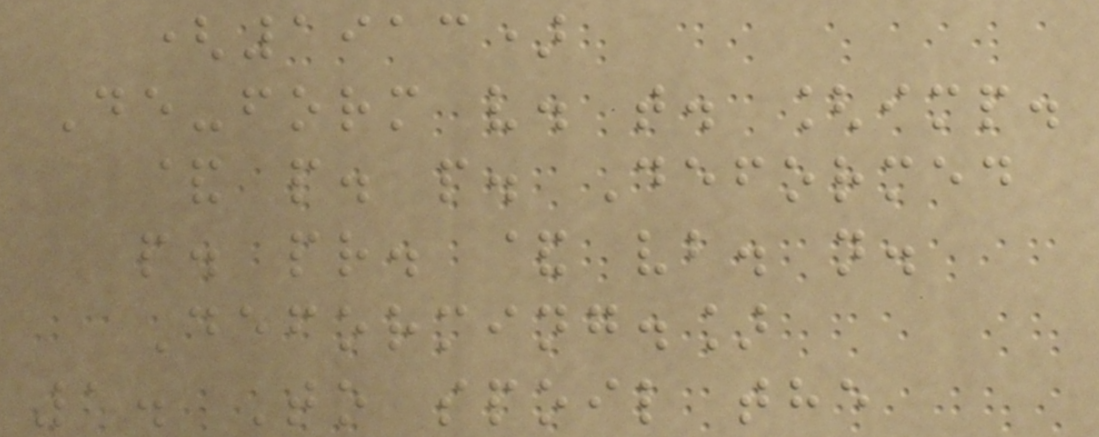(1913)
De-form v. t. [imp.
& p. p. Deformed
p. pr. & vb. n.
Deforming.]
1. To spoil the
